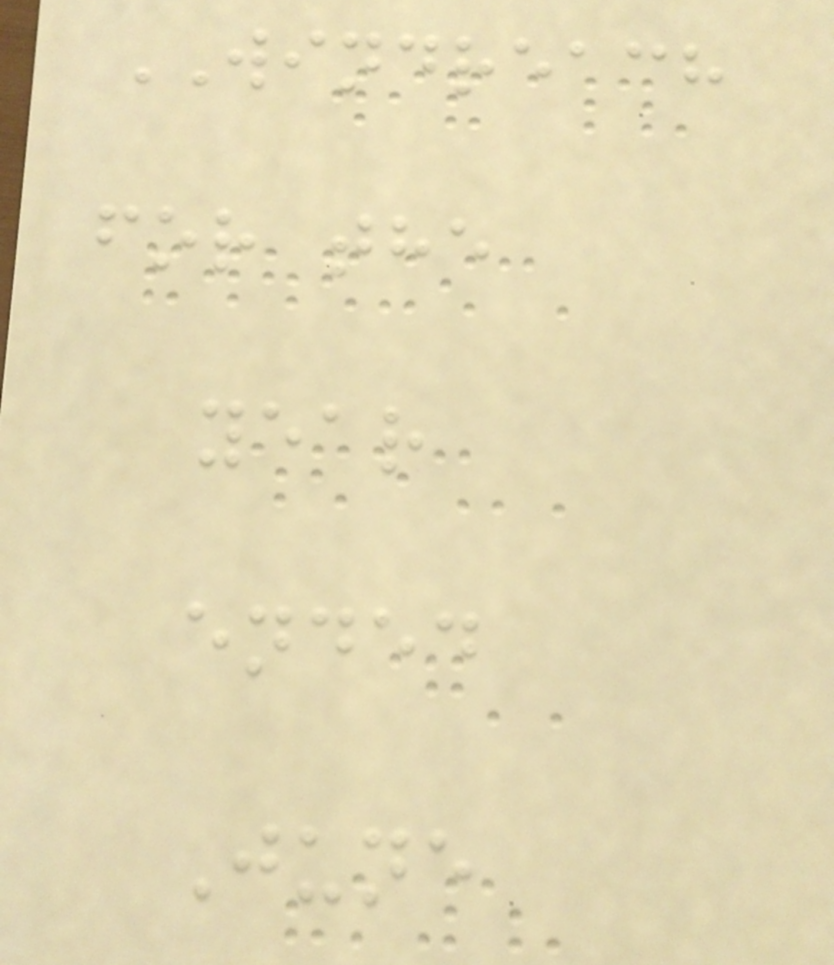WINDREACH
for the
year
ended
June
